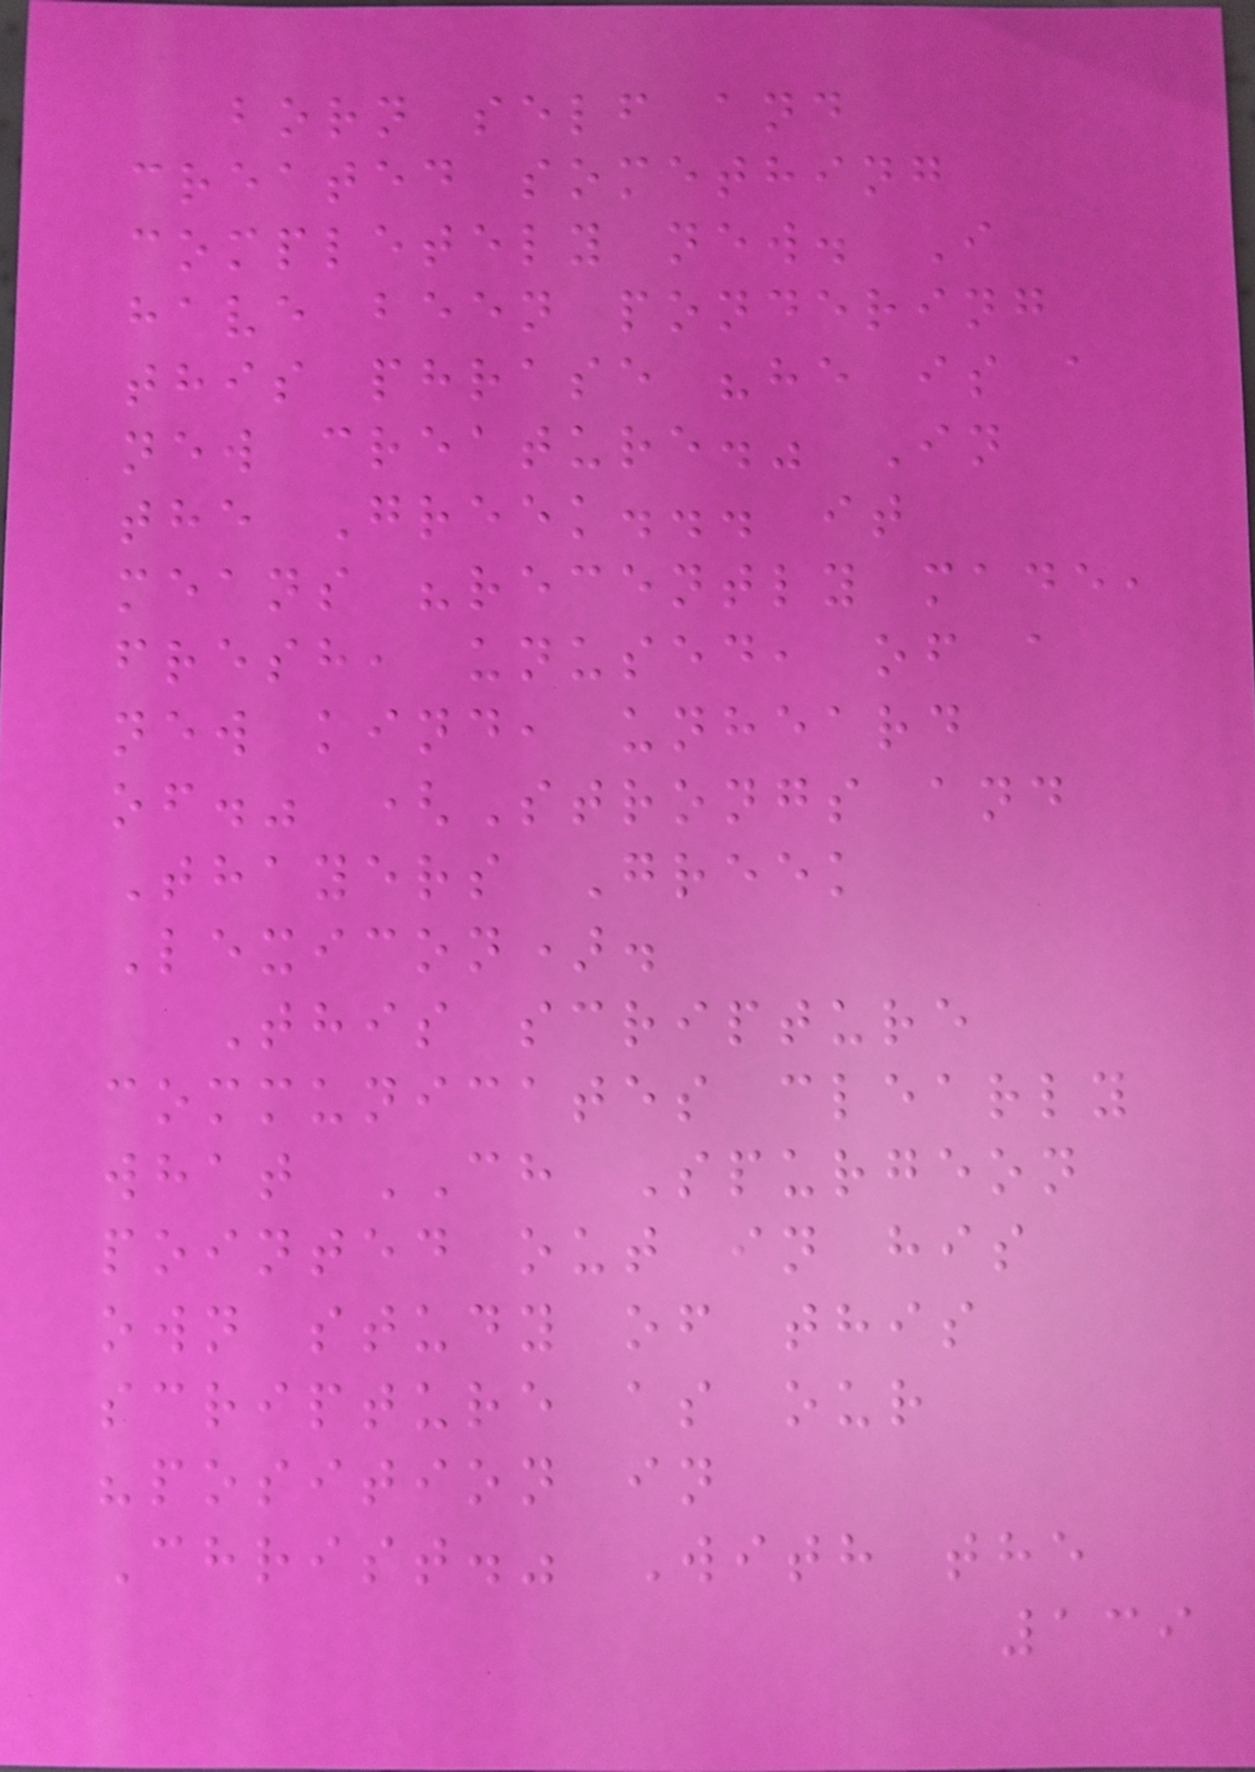born self and
created something
completely new. I
have been pondering
this phrase "he is a
new creature." In
the Greek... it
means "recently made,
fresh, unused, of a
new kind, unheard
of." (Strongs and
Thayers Greek
Lexicon).
This scripture
communicates clearly
what CH Spurgeon
pointed out in his
own study of this
scripture as our
"position in
Christ." With the
139
